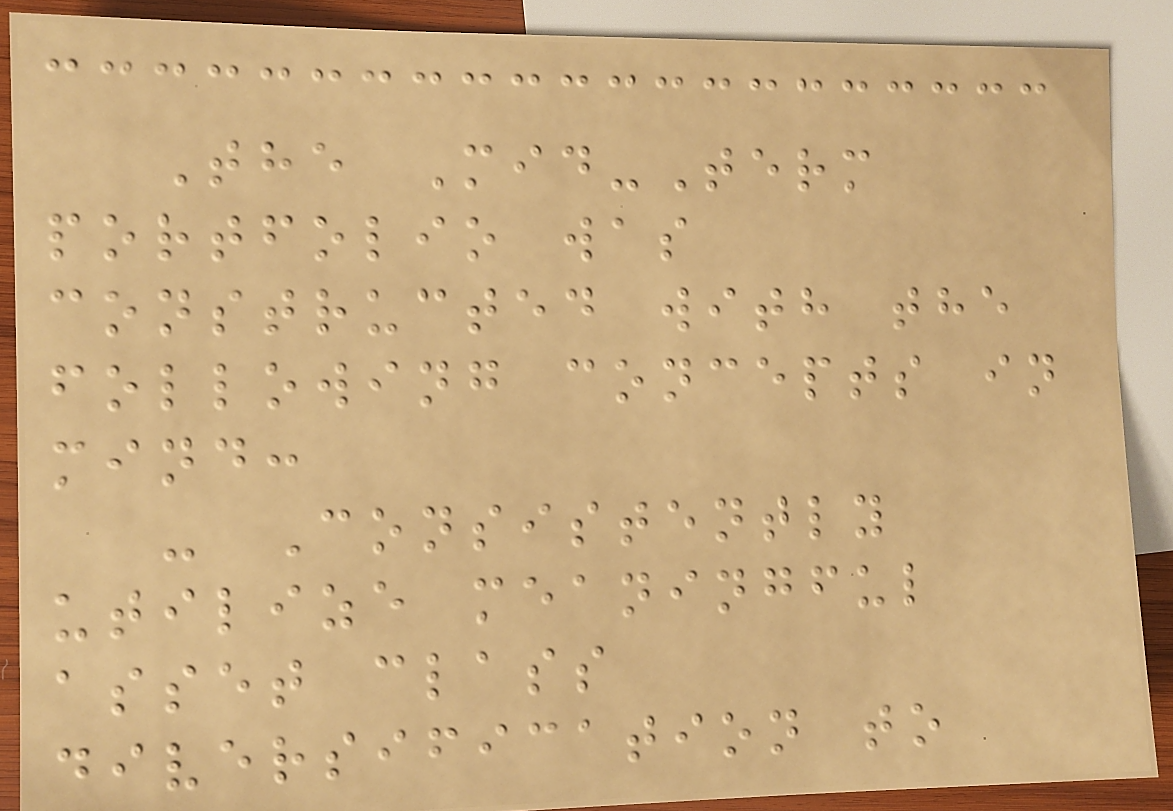The Mid-Term
portfolio was
constructed with the
following concepts in
mind:
- Consistently
utilize meaningful
asset class
diversification to
